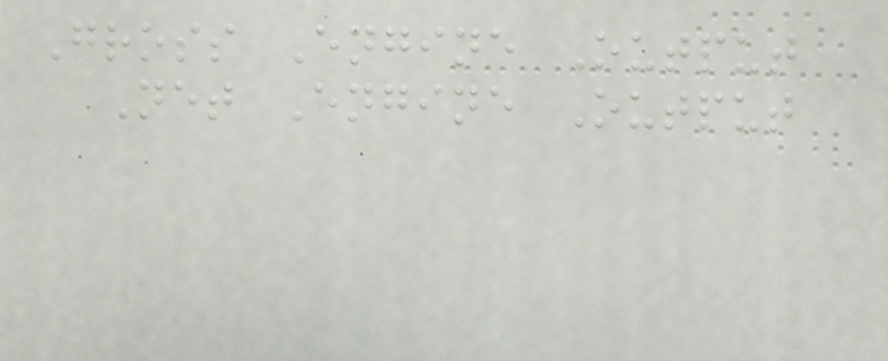Gross Engine Output
Net Engine Output
